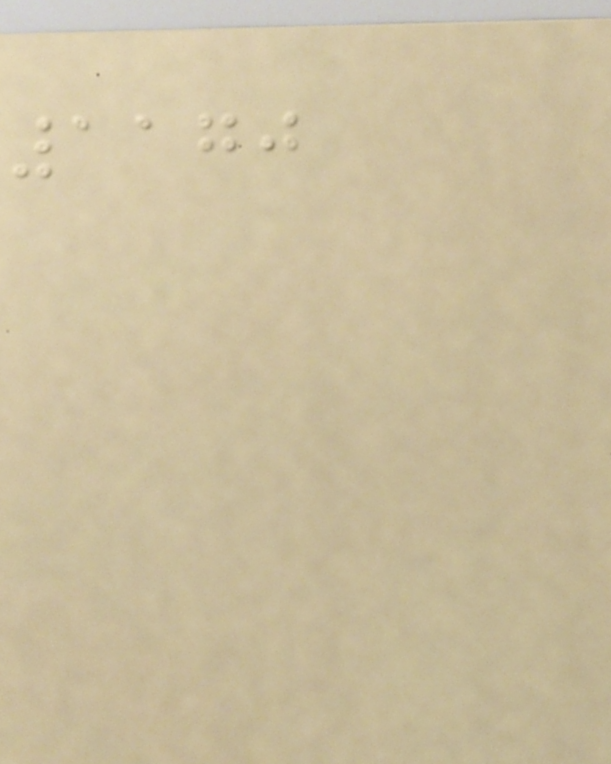1170
